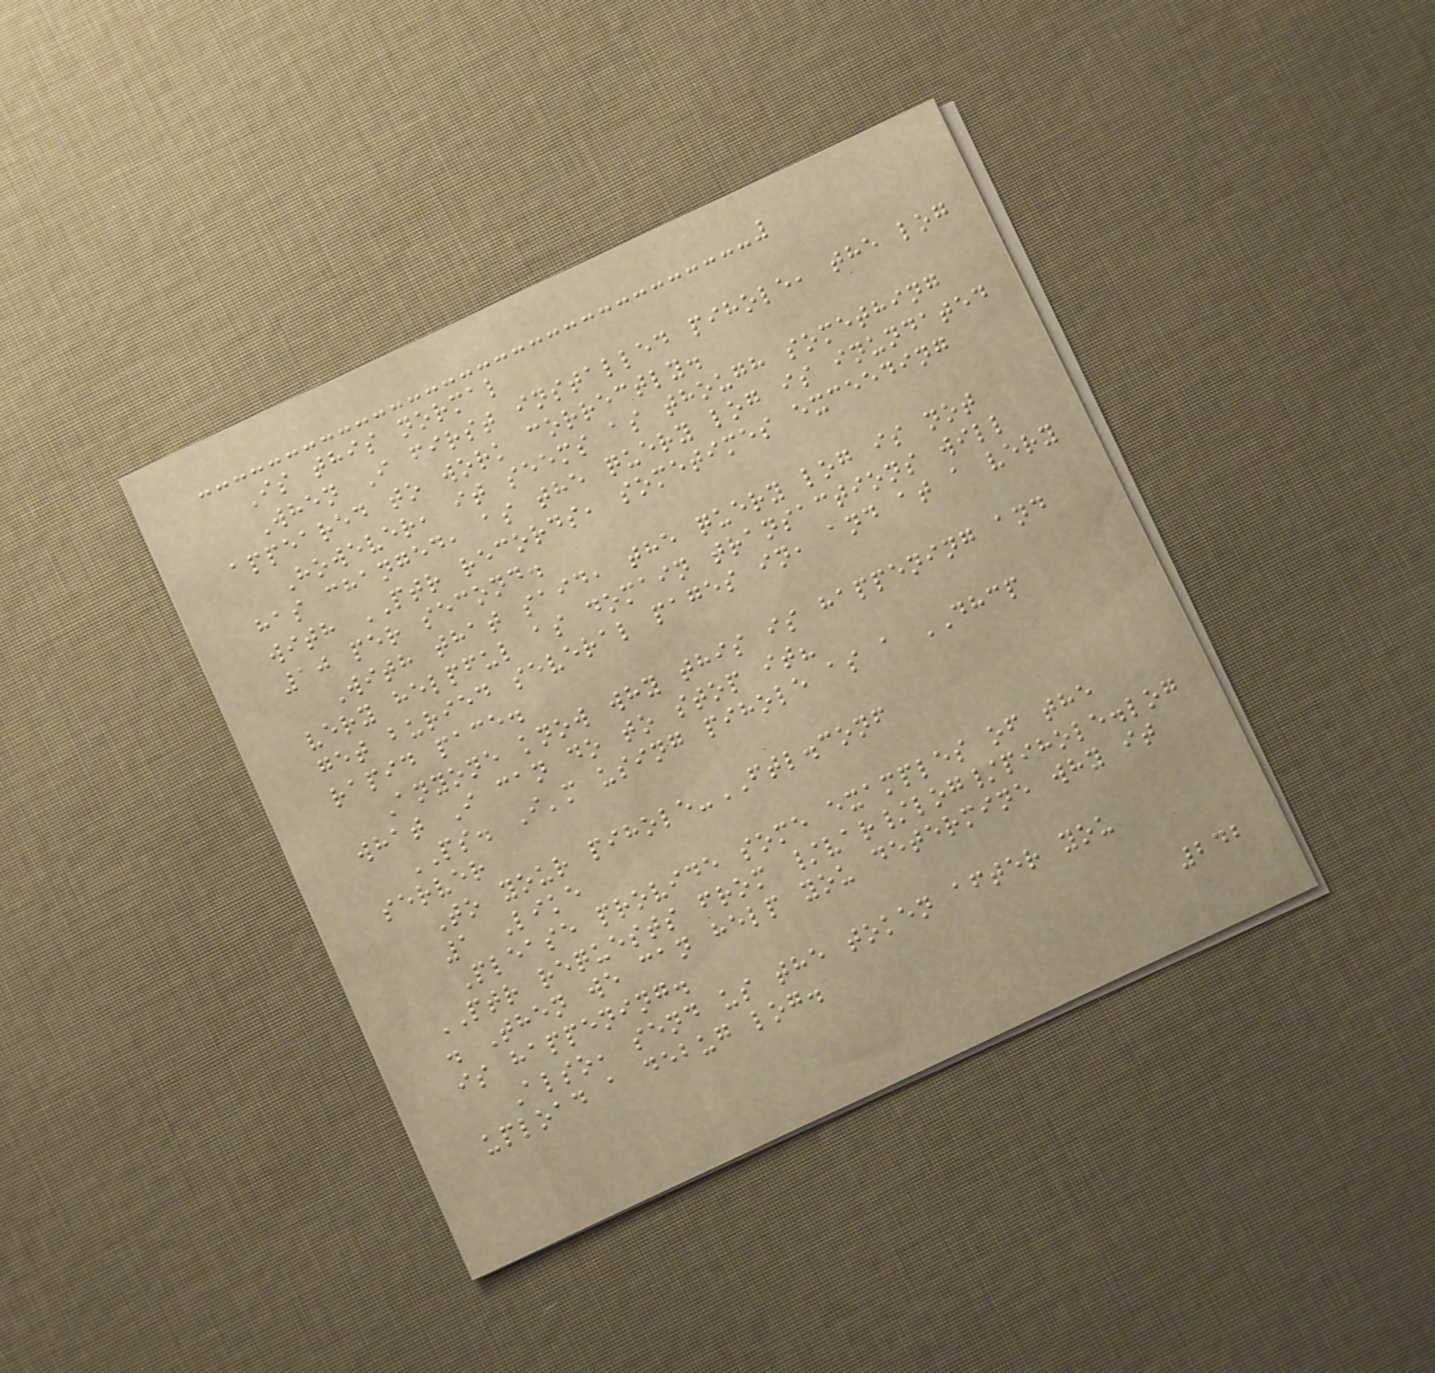Is this normal
When I first installed pihole, the log
appeared to work correctly.
However, it seems as though something
has changed, as the query log is inundated
with PTR records, sometimes exceeding
10 per second.
With that said, the query log is not
very helpful as domain transactions will
get buried several pages in, and at a very
rapid pace.
Anyone know why this is happening and
what I can do to stop it?
PS. I'm using pihole as a DHCP
server
To your pihole-FTL.conf
1 Like
Please provide some examples of the
PTR requests from /var/log/pihole.log
. Then we can help you determine why it
is happening.
Also, send us the token after you
upload a debug log.
242
